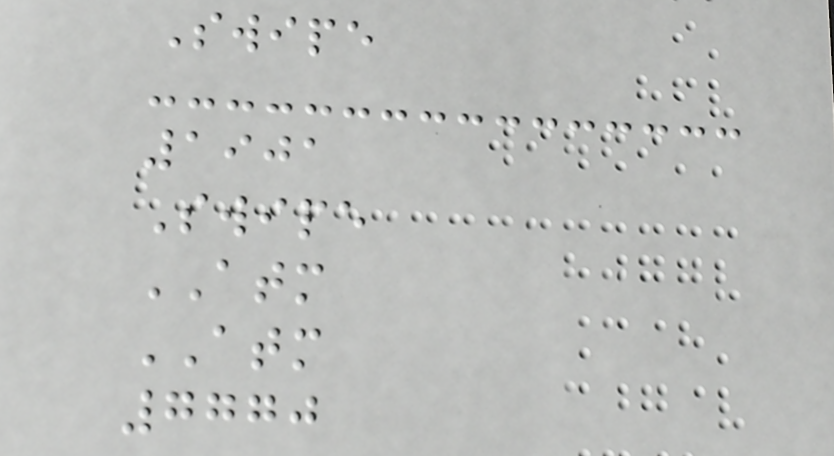Swipe
1901
Swipe
ATM
ATM
7770
